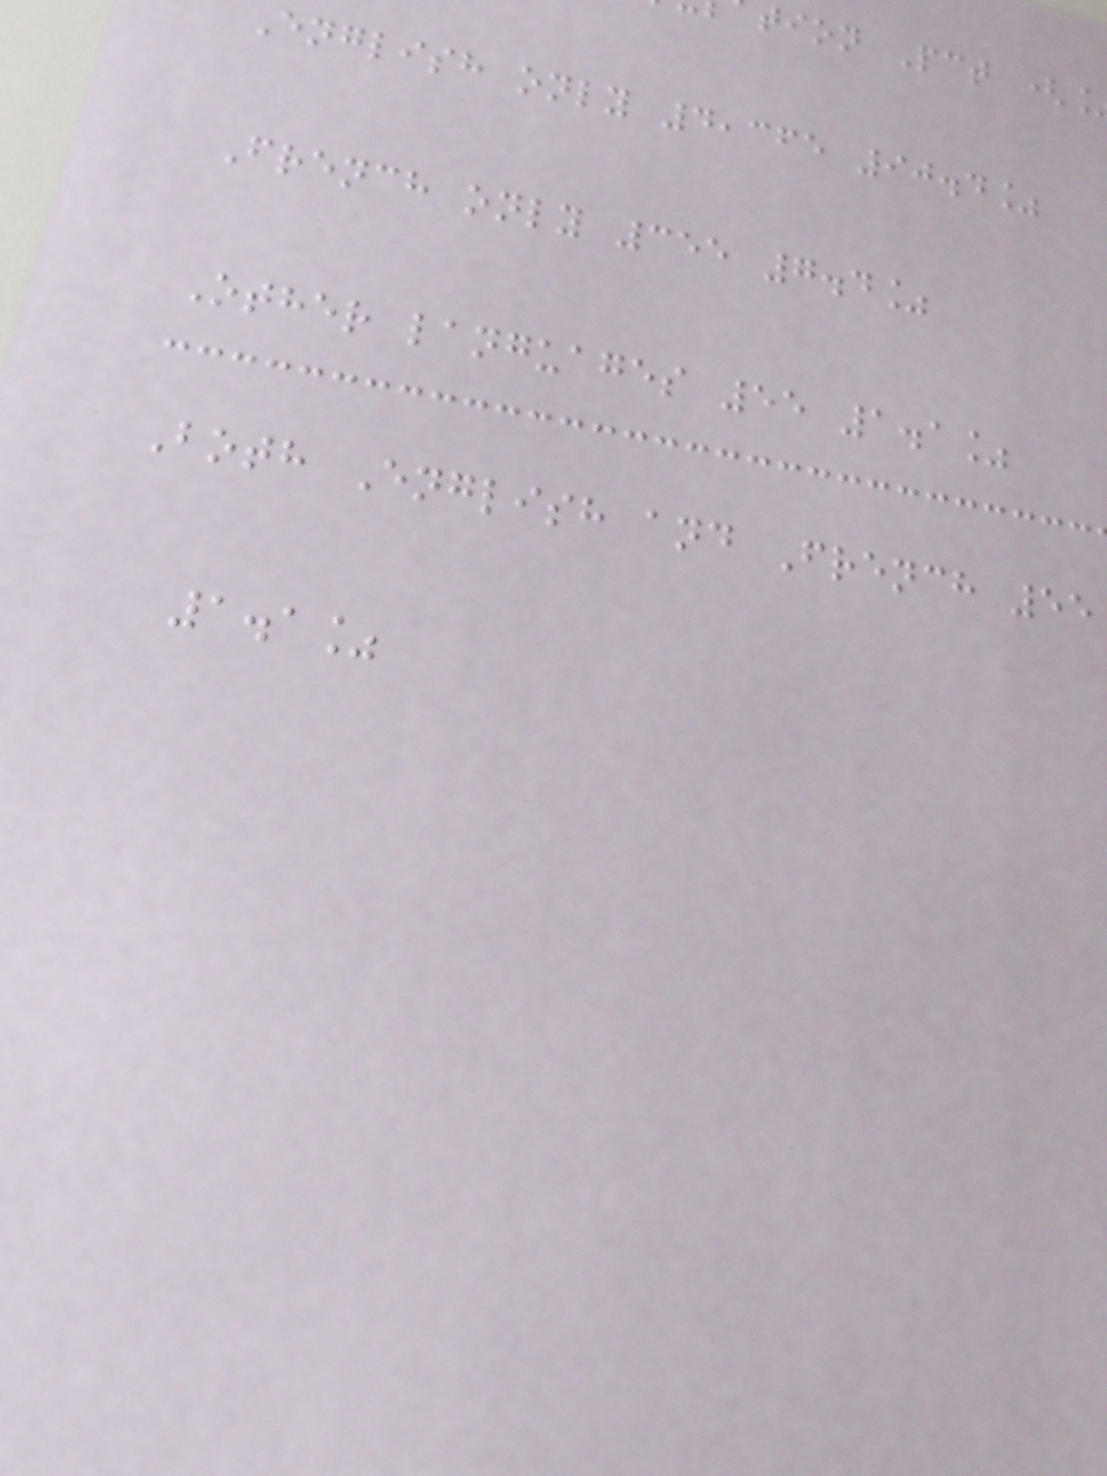tion Pct (
English only 4,365 90.4%
French only 355 7.4%
Other languages 55 1.1%
Both English and French 55
1.1%
